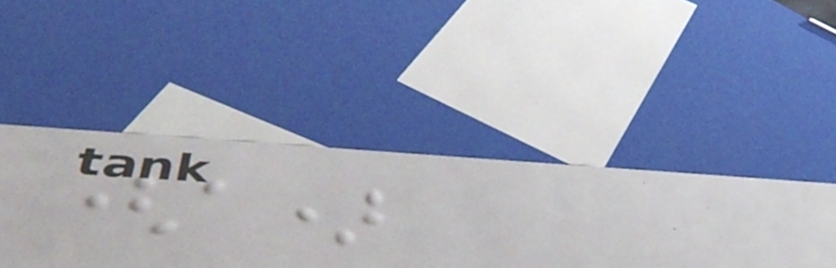(a)
